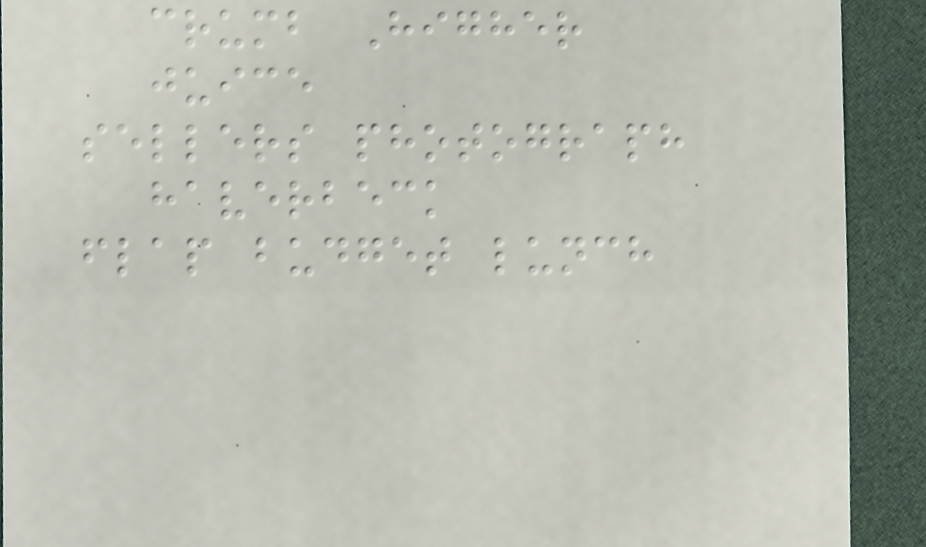crumb Higher
juice
sellers photograph
haverbeck
flap budget lunch
